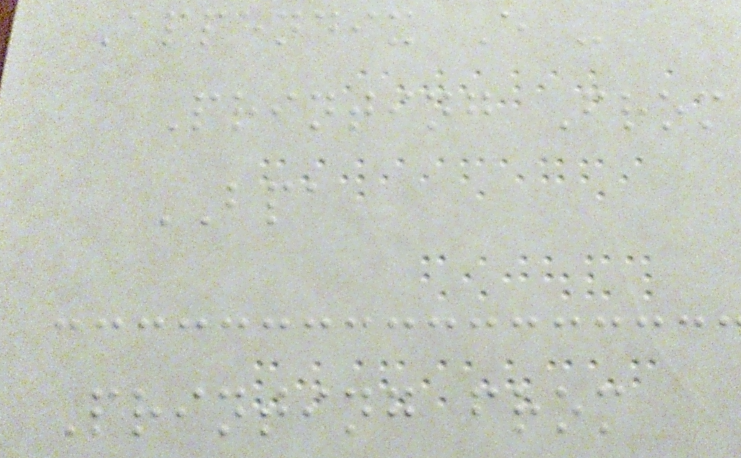Appendix E -
Printing From
BPA
Printing from
